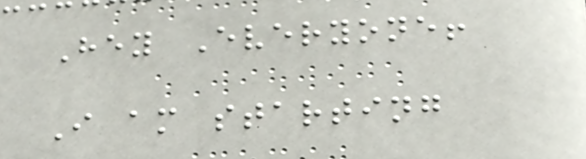Hey Everyone!
I am starting
